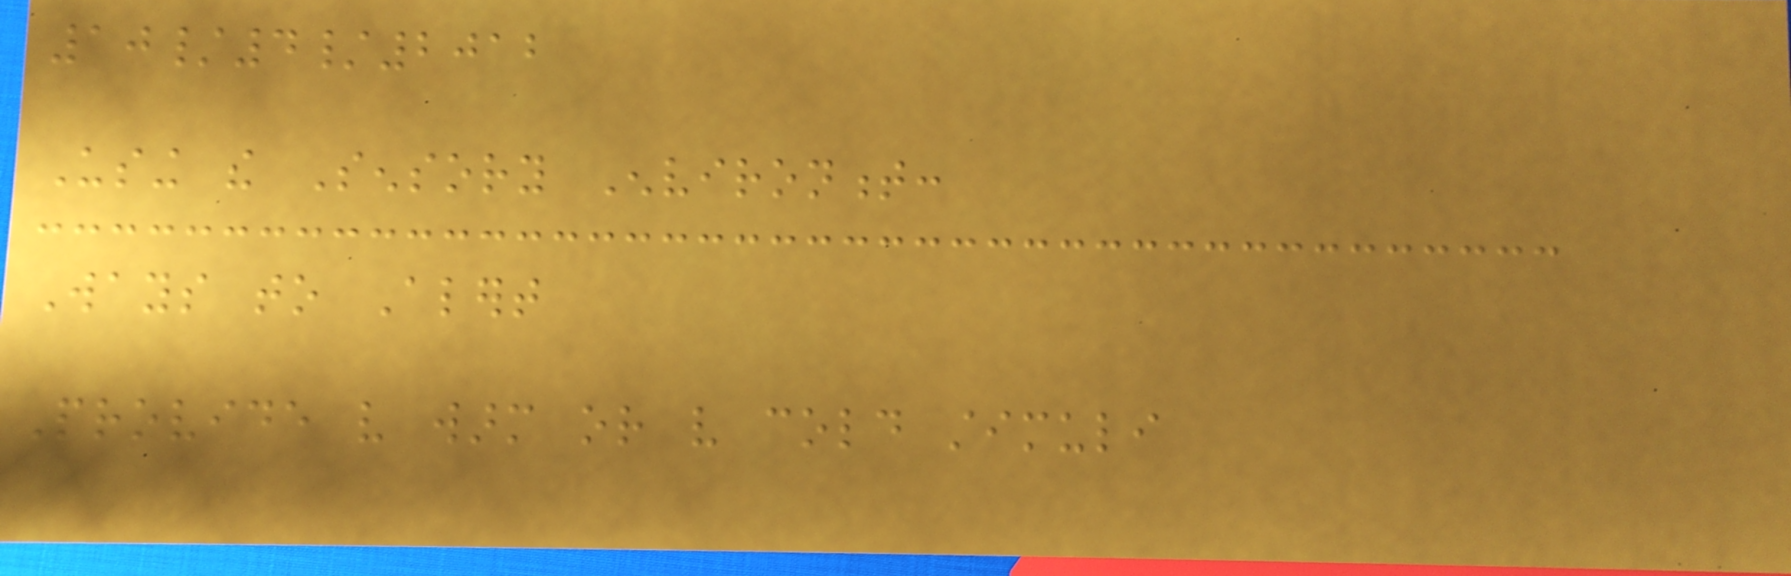10/4/2012
Using the Sensory Environment:
Ways to Alert
Provide very warm or very cold stimuli
